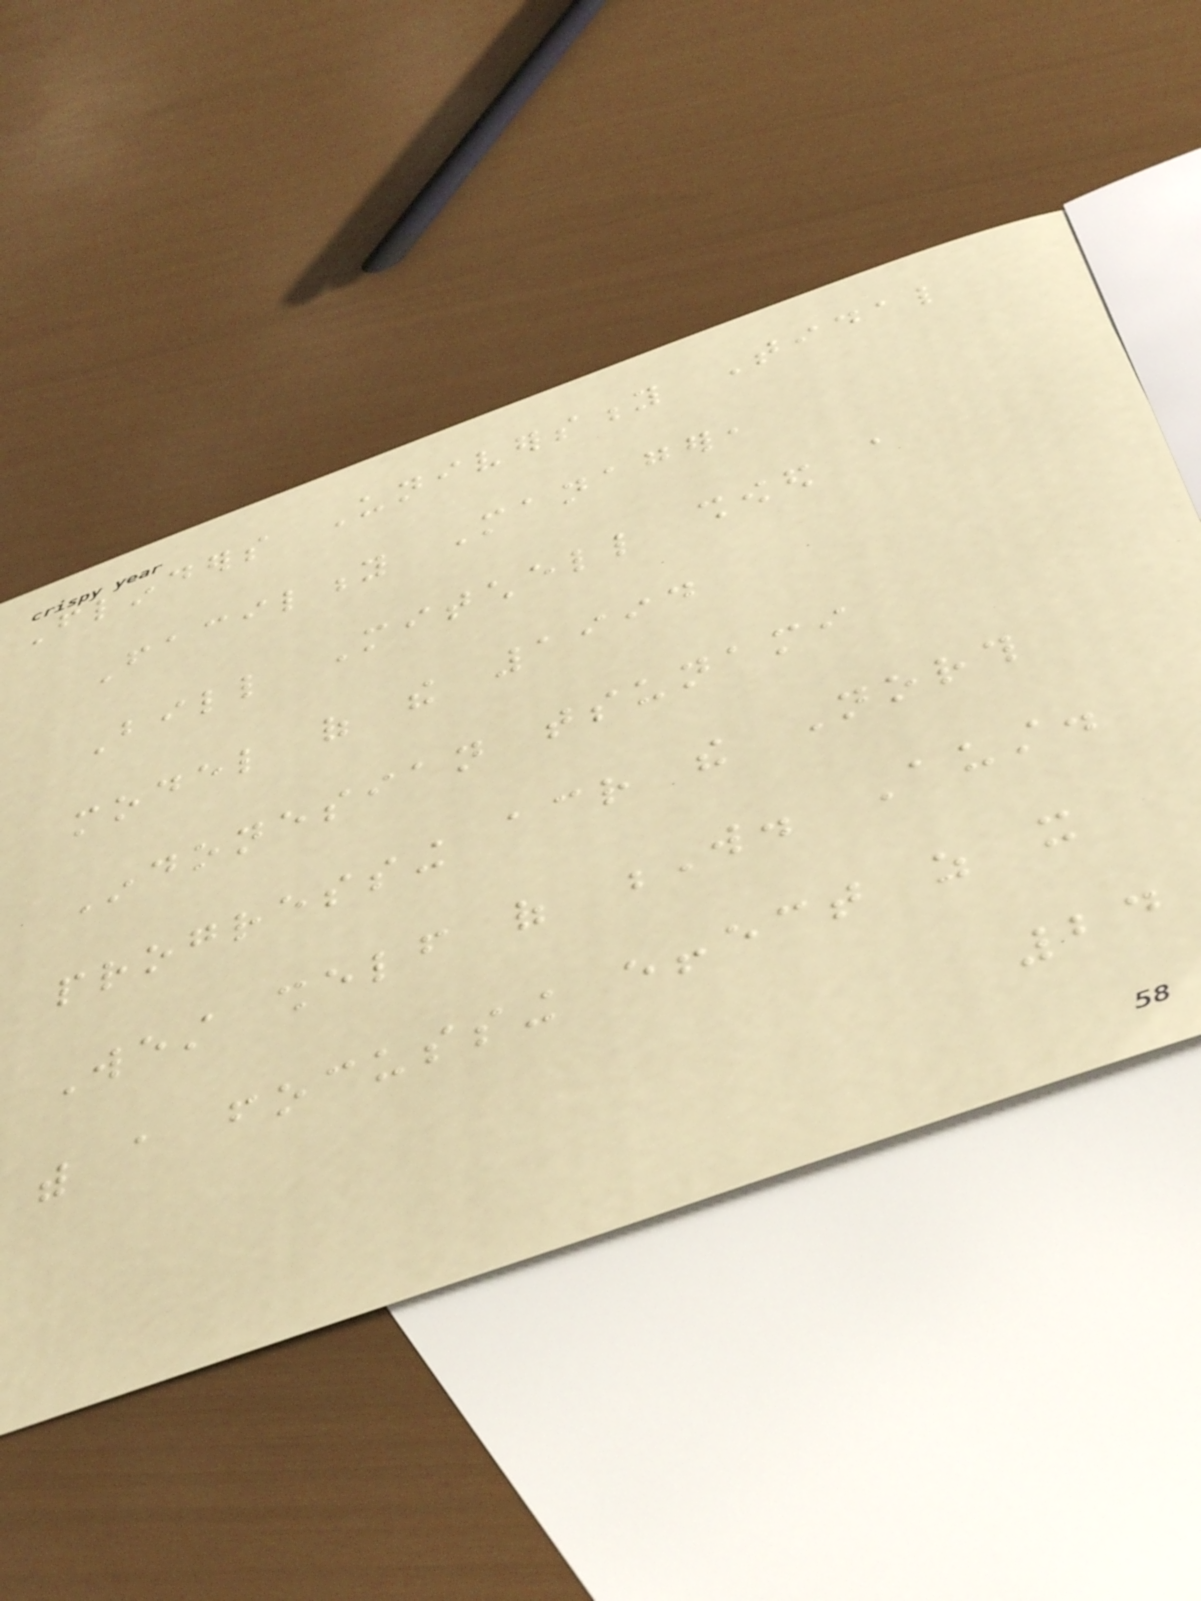Flinders University Tidal
Facility Manager,
Bill Mitchell showed a
model of the 1994
Indonesian tsunami
progressing across the North
West shelf of W. Aust.
with a focussing effect as it
24
